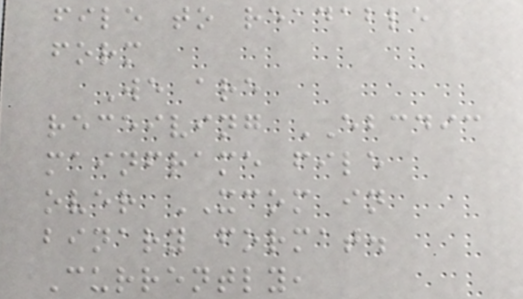file to readable
form
We are
receiving EBCDIC
mainframe file
over XCOM in
binary format.
Currently,
